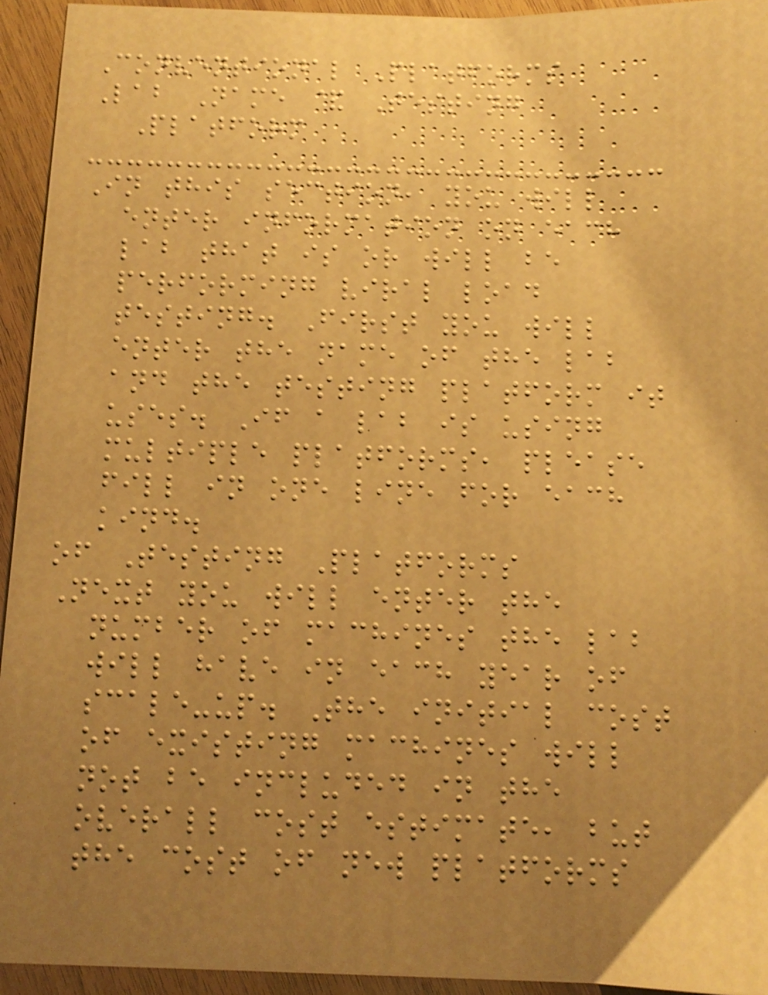Conventional Platforms
Lab Name & Testing
Platform
In this section, you will
enter information on each
lab that is or will be
performing viral load
testing. First you will
enter the name of the lab
and the testing platform it
uses. If a lab is using
multiple platforms, please
fill in one line for each
kind.
of Testing Platforms
Next you will enter the
number of machines the lab
will have in each year of
scale-up. The initial cost
of existing machines will
not be included in the
overall cost estimate, but
the cost of new platforms
